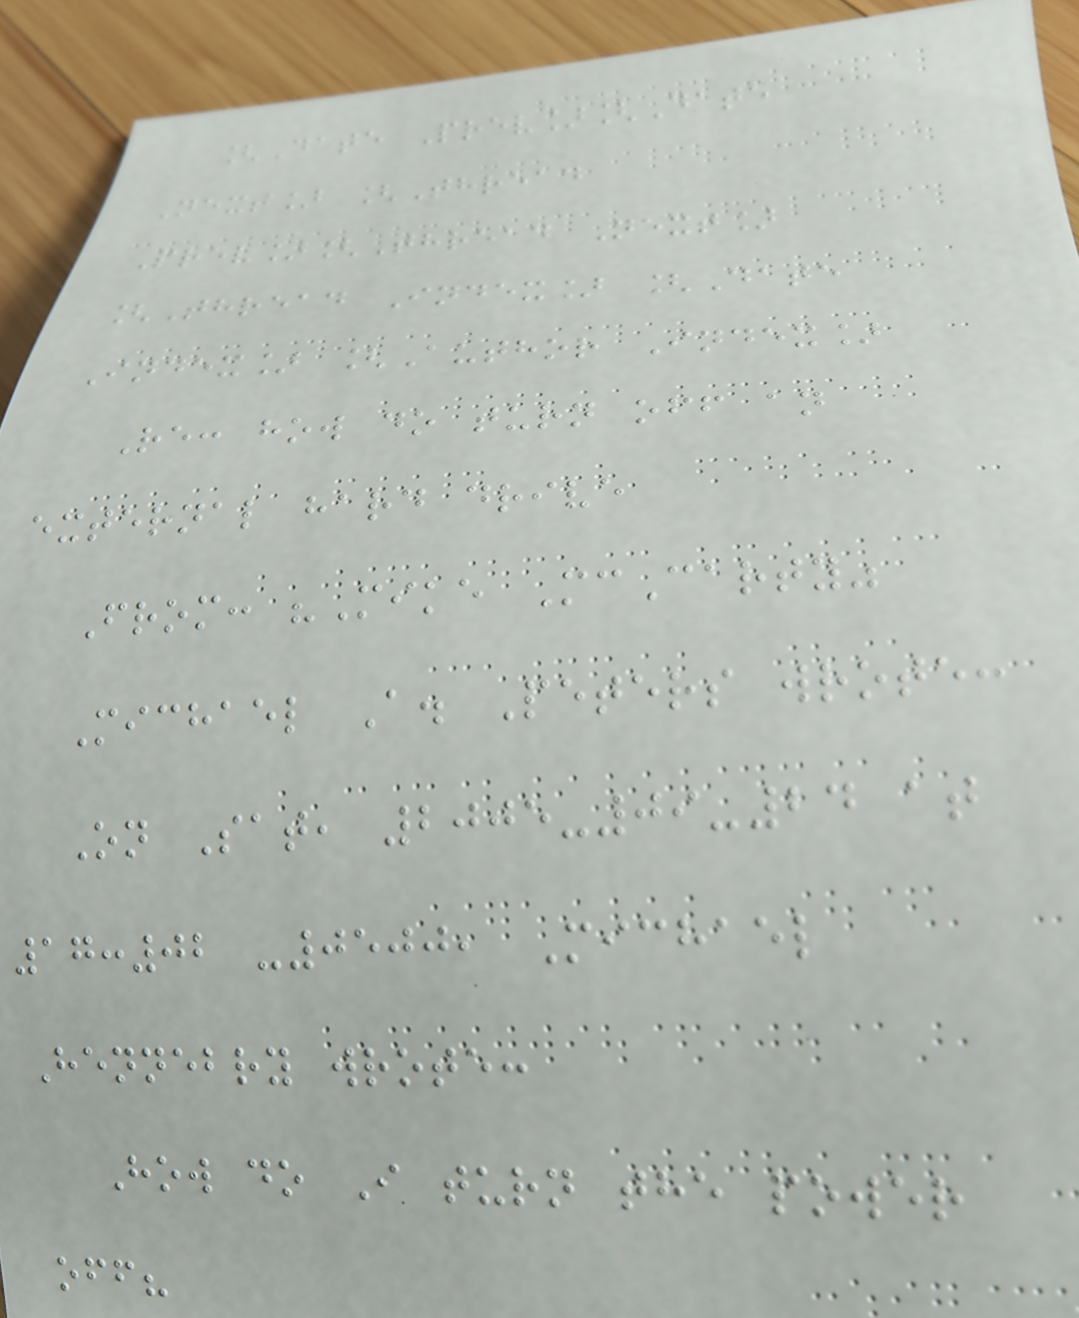[Date Prev][Date
Next] [Thread
Prev][Thread Next]
[Thread Index] [Date
Index] [Author Index]
Re: how do turn off an
external hard drive
From: "Mike McCarty"
Michael A. Peters wrote:
On Sat, 2005-09-24 at
17:02 -0500, Michael
Hennebry wrote:
How do I turn the power
off?
